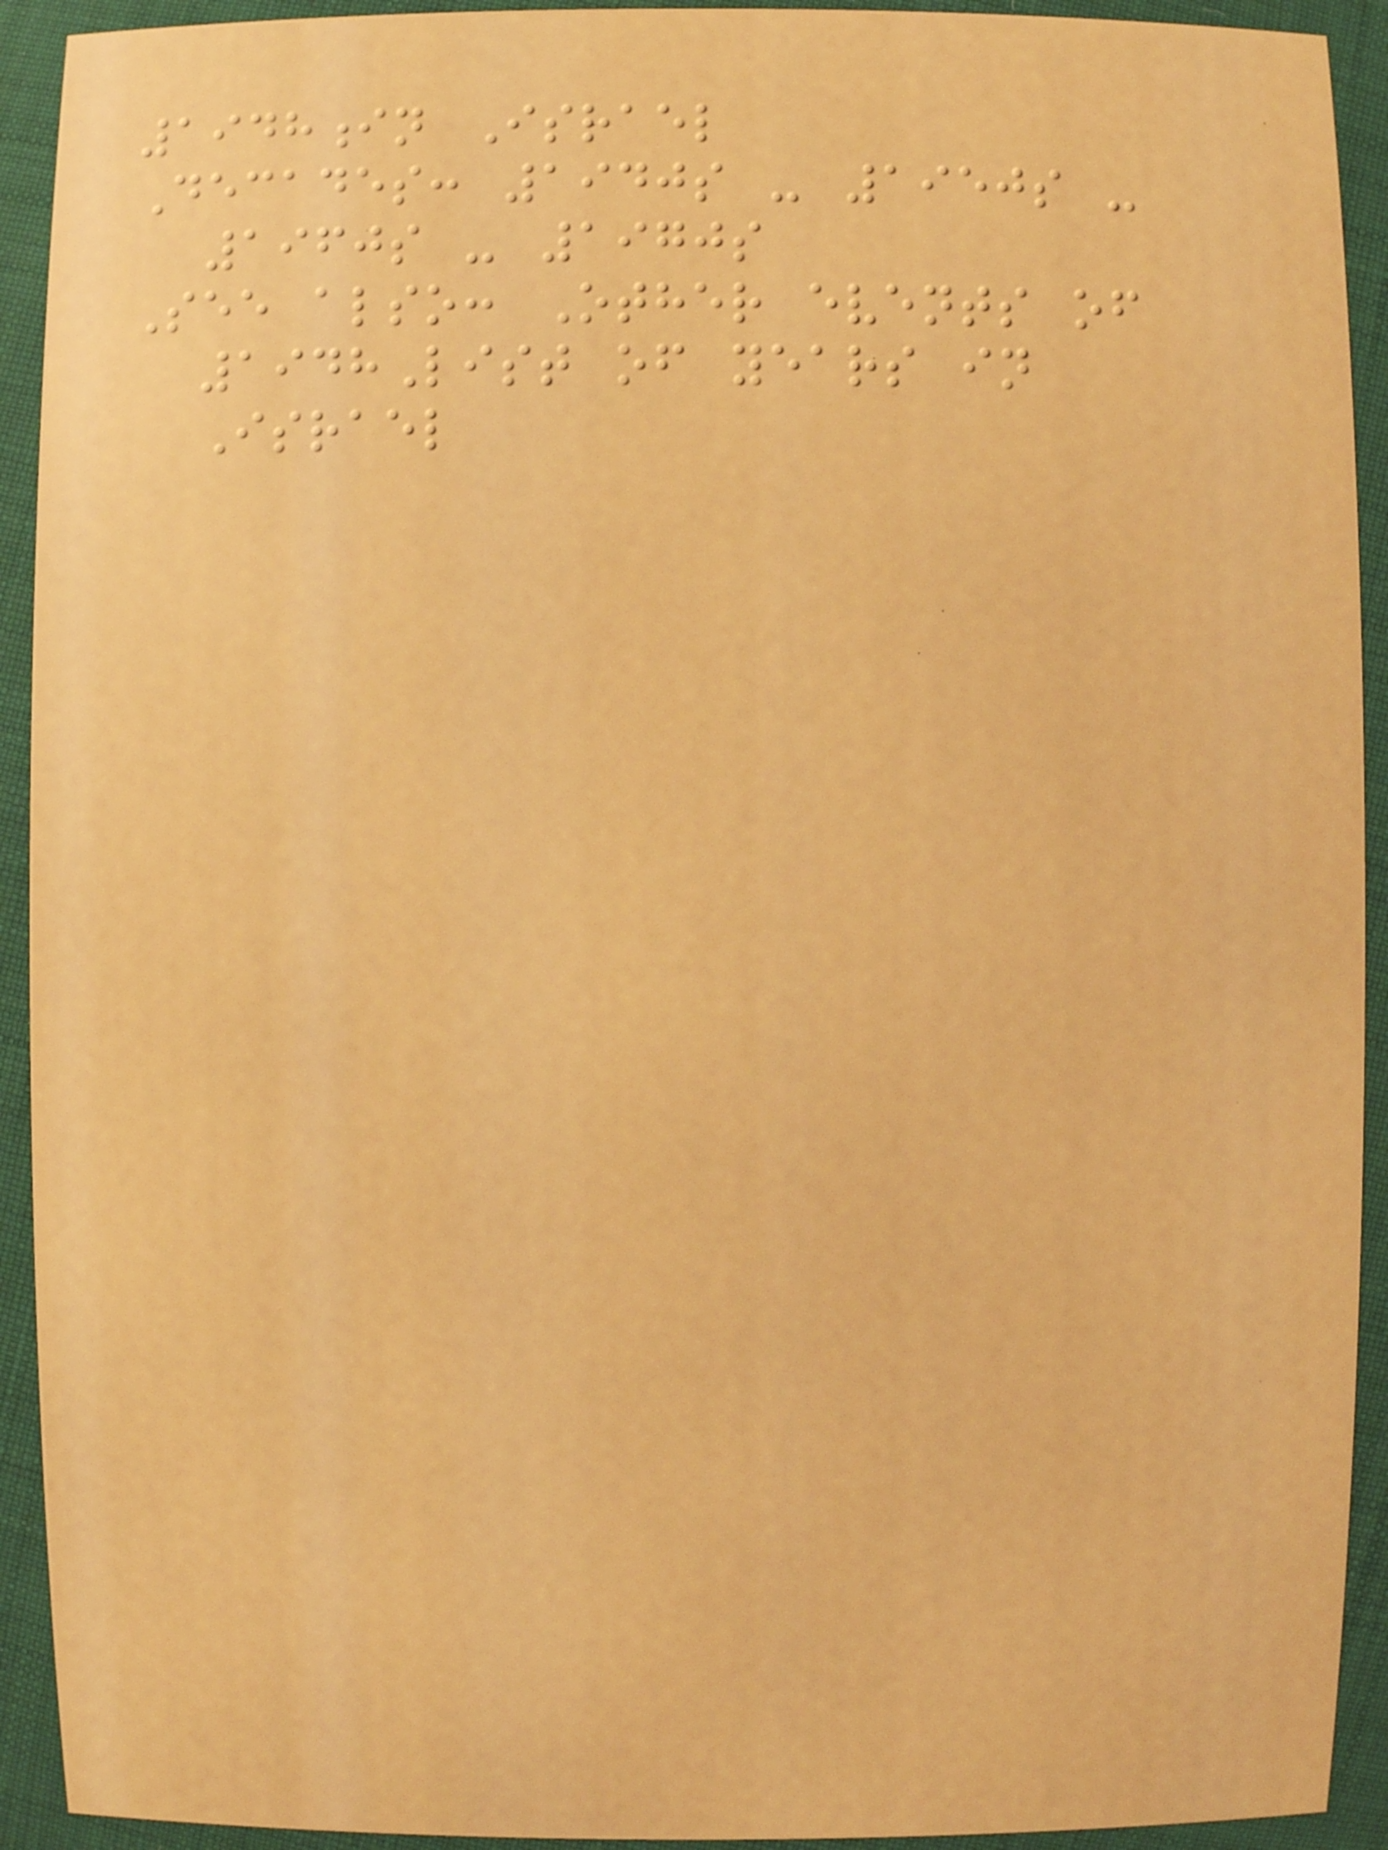1948in Israel
Decades: 1940s - 1950s -
1960s - 1970s
See also: Other events of
1948List of years in
Israel
